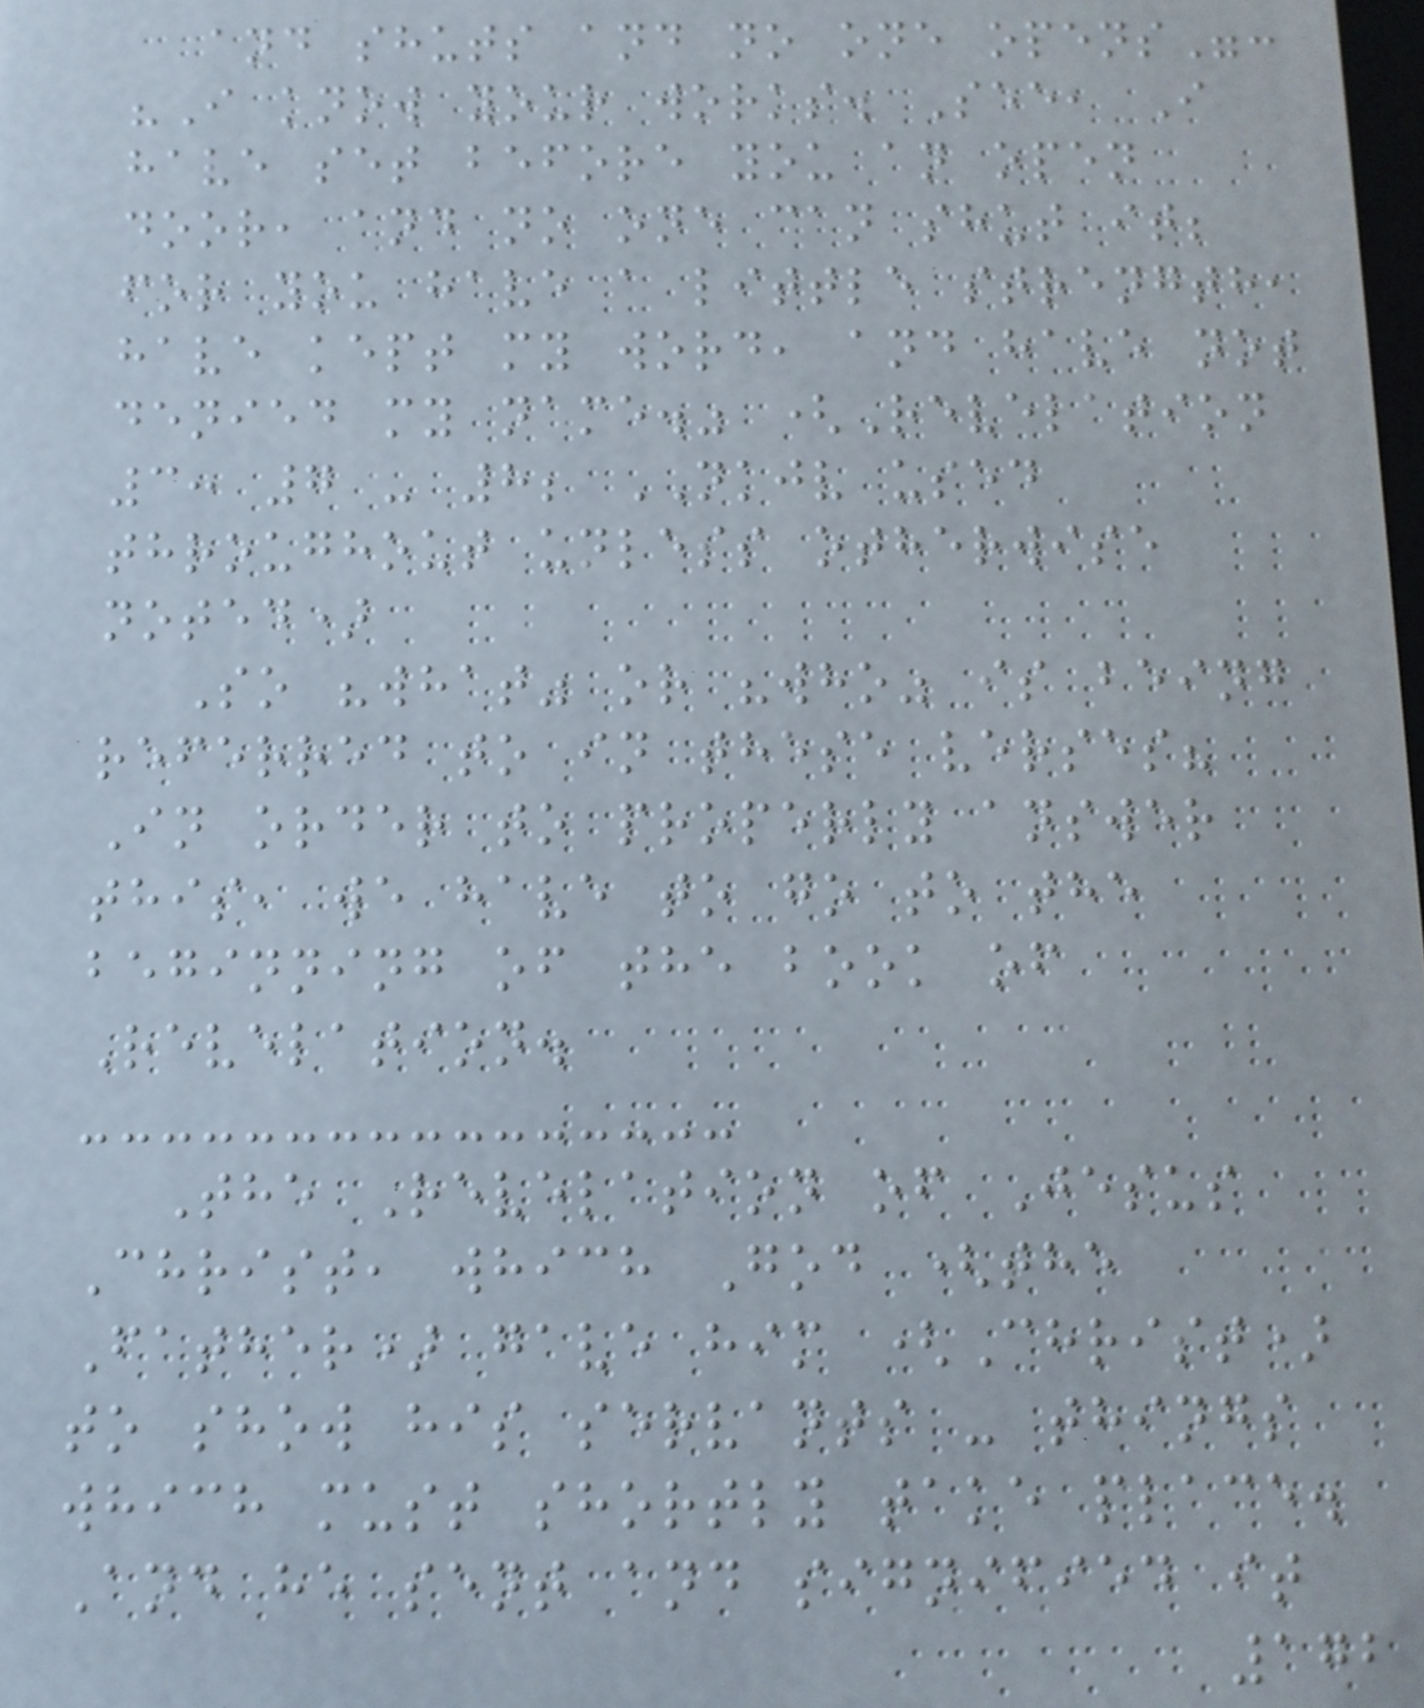and shuts and no one opens":
"I know your works. See, I
have set before you an open
door, and no one can shut it;
for you have a little strength,
have kept my word, and have not
denied my name." (Revelation
3: 7 - 8; NKJV used
throughout unless otherwise
noted)
So "what" or "who" is being
referred to in these verses?
In order to properly answer
this, we have to go to the
beginning of the book of
Revelation.
The Revelation of Jesus
Christ, which God (the
Father) gave him (Christ)
to show his servants - things
which must shortly take place.
And he sent and signified it
172
